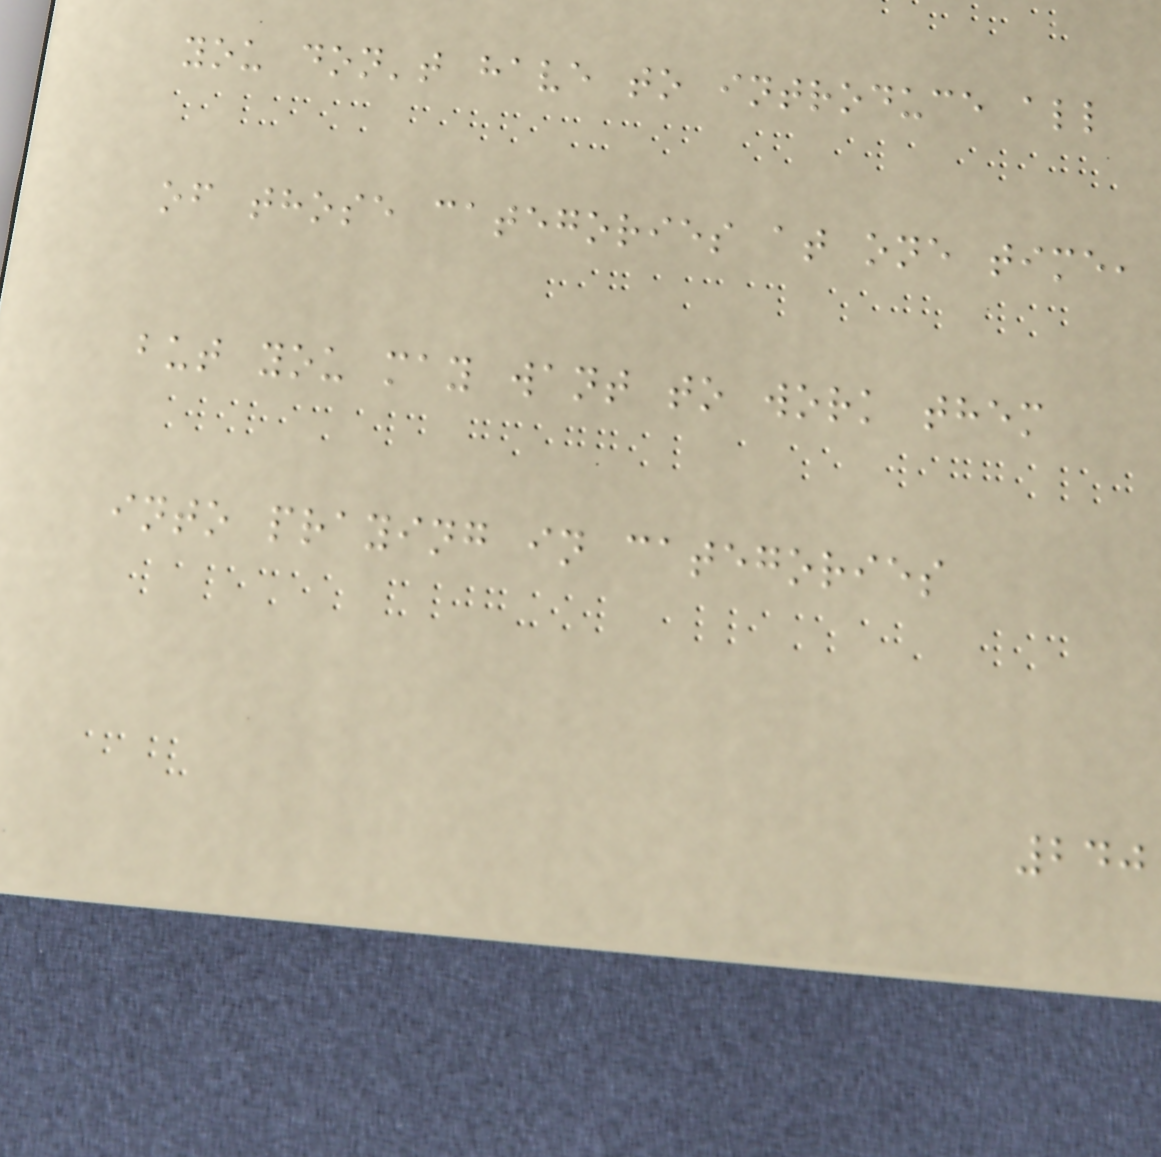you don't have to introduce all
of those categories at one time,
but you may want to work them
into praying in categories
240
